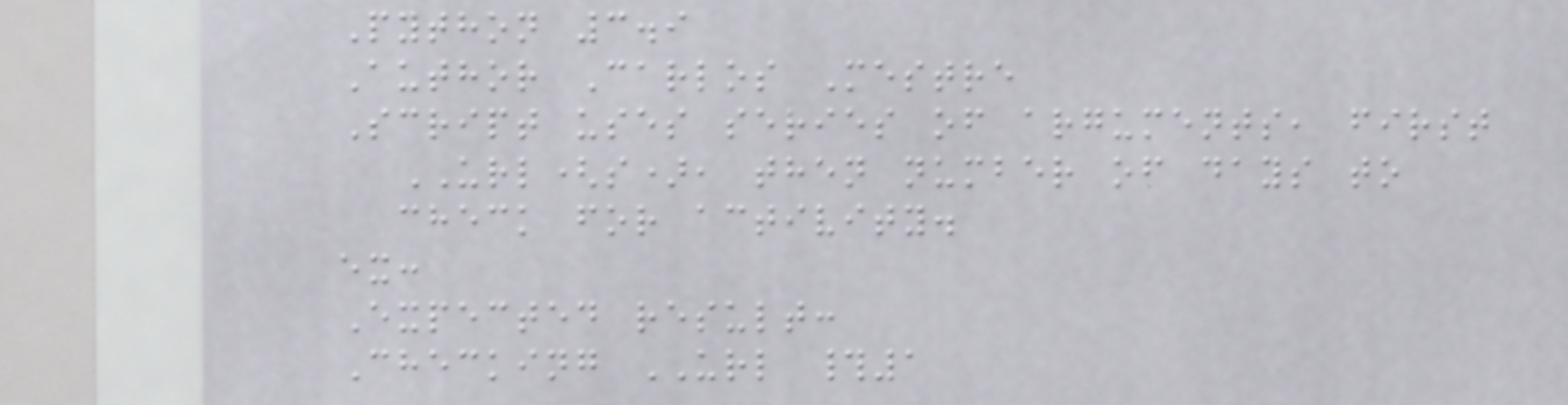Python 3.9
Author Carlos Mestre
Script uses series of arguments, first
URL(s), then number of days to
check for activity.
ex:
Expected result:
Checking URL #1
